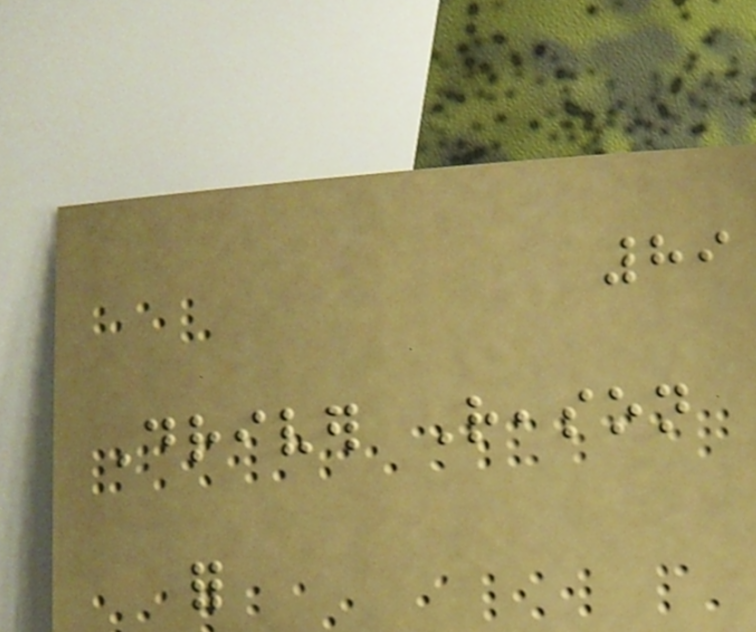89
Driver Reason
for
